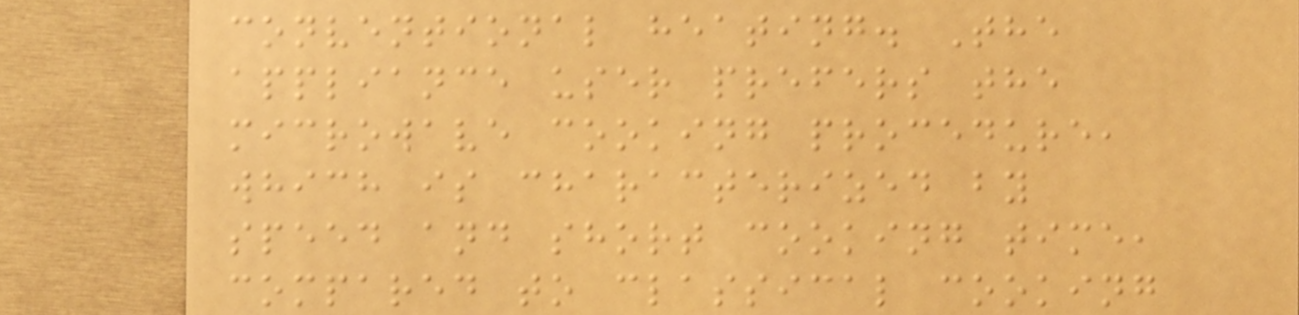conventional heating. The
appliance user prefers the
microwave cooking procedure,
which is characterized by
speed and short cooking time,
compared to classical cooking
